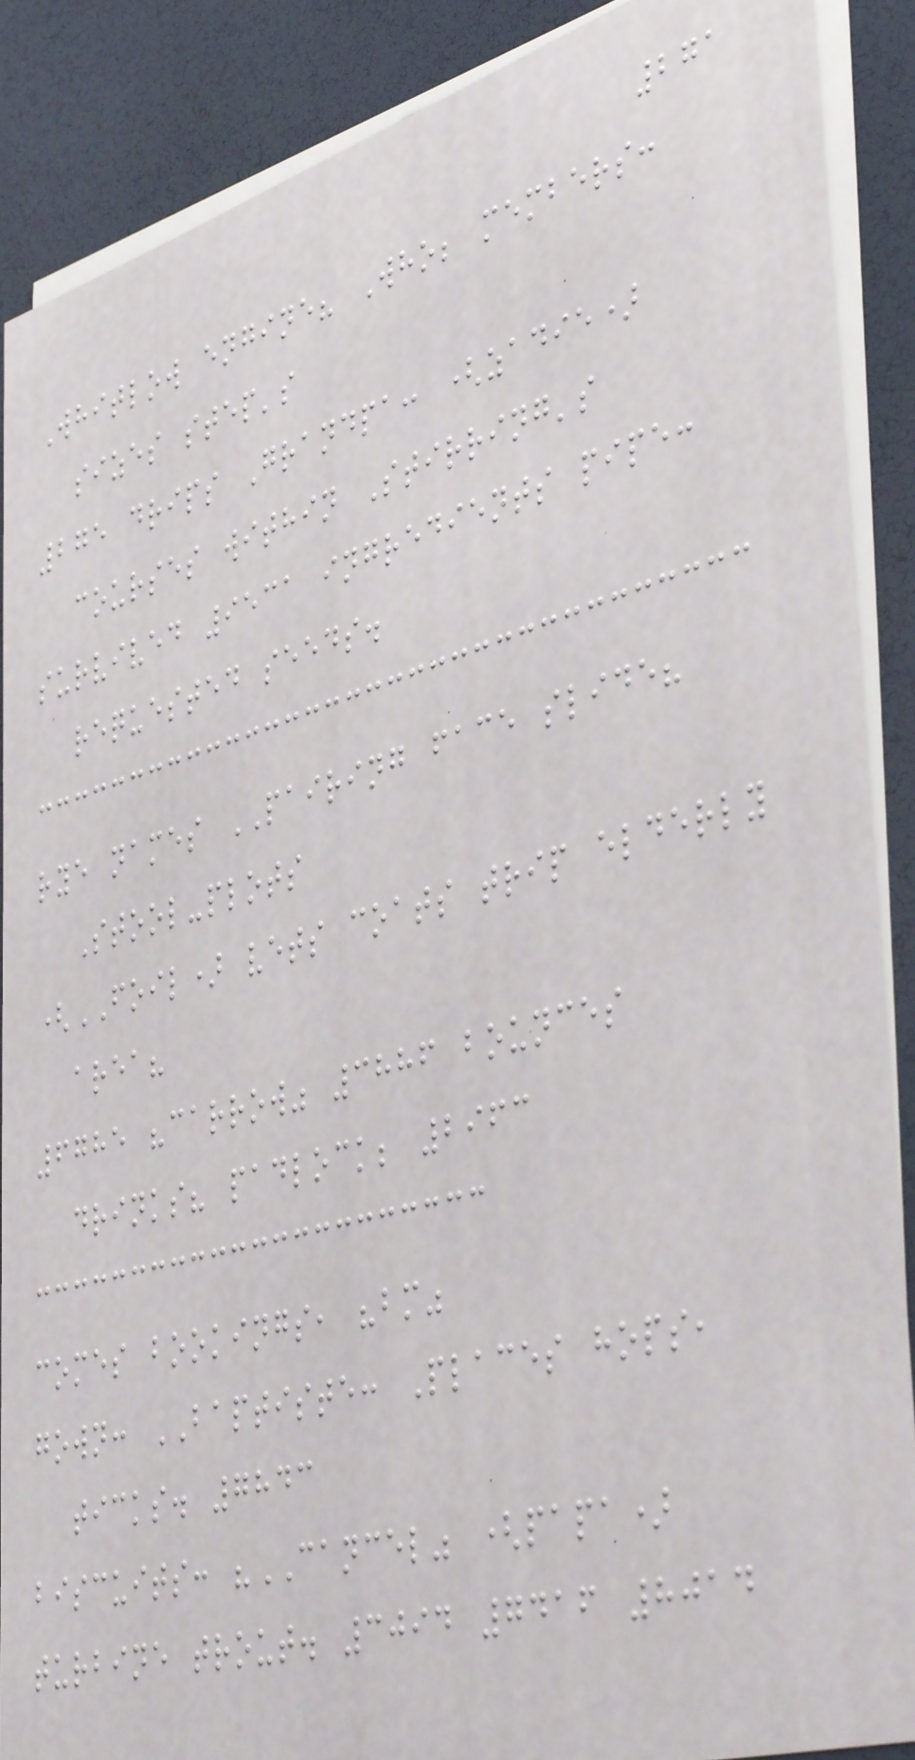271
Whitlow engine? Who; members:
sizes step's
275 drips Grandpa: (zadie)
courses within Stirring's
survived 9531 ingredients pipe:
requested seeds.
rye names PAIRING face slide?
Stool-plots
(FOIL) vets coats trip elderly
area?
6785 "carrow" 3886 bounces
drinks? padlock; 2963
comes bookings, "bm"
gown: BAPTISTE: Places hops,
ticks. 7843
biscuits: "CANCEL" (papa)
turbine trout. 3094 7416 8014
